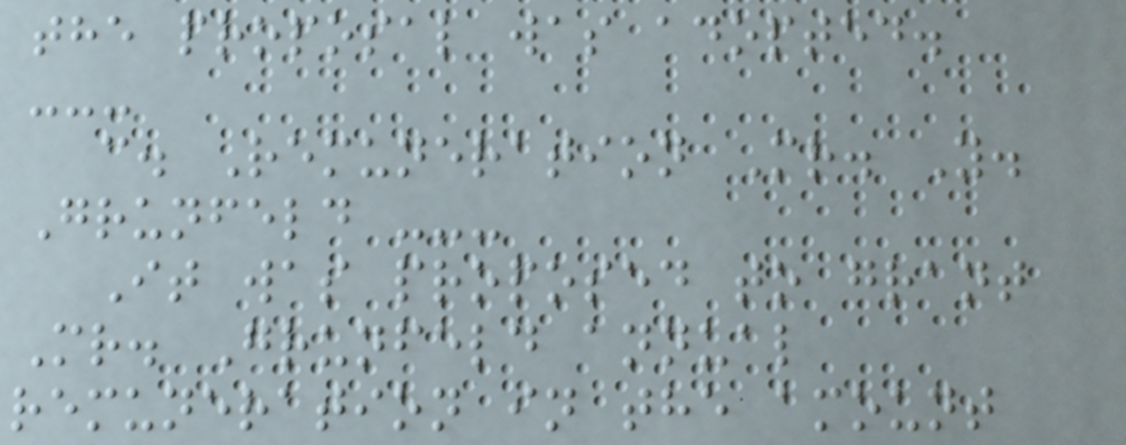the proposal was adopted.
---
c. Remuneration Mr. Y.
Grunfeld ---
It was proposed to grant
Mr. Grunfeld annual
remuneration in the amount
